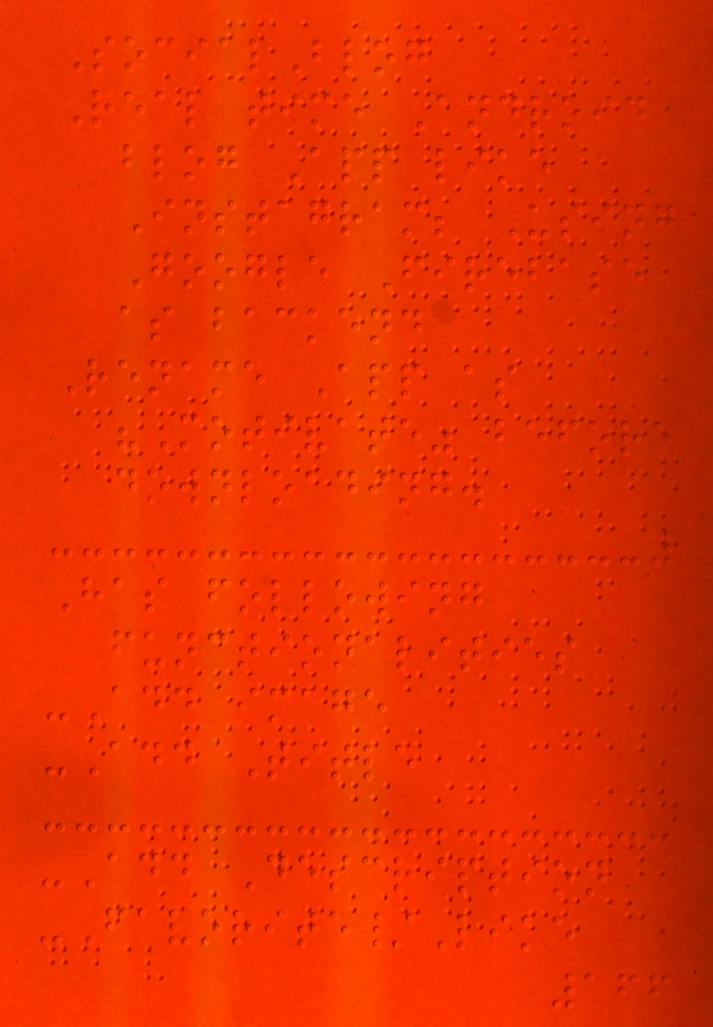SocialBlog
Real time Android
blog App like
Instagram; Using
Google Firebase
as backend
Rename App as
"Motivate" before
downloading.
Has following
functionalities
-Add image
-Add Title
-Add Description
-Favorite/Like
166
